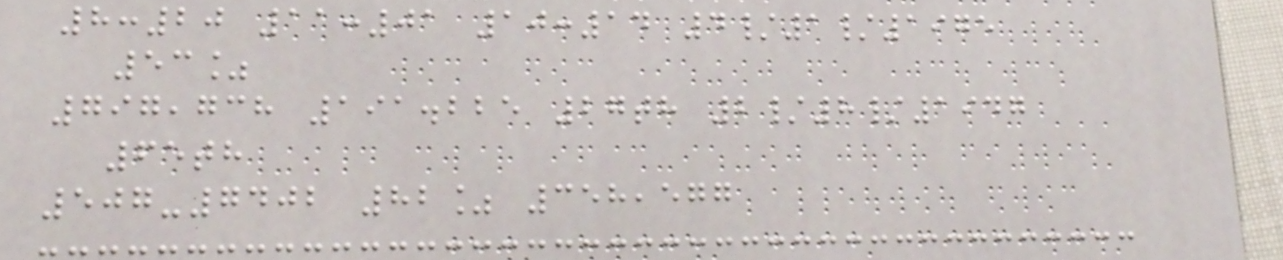8:20 11:01 10:14 4/1/1975
53%
797,738 191.225 27th 2/8/1947
65th
507-7402 82% 358,577
